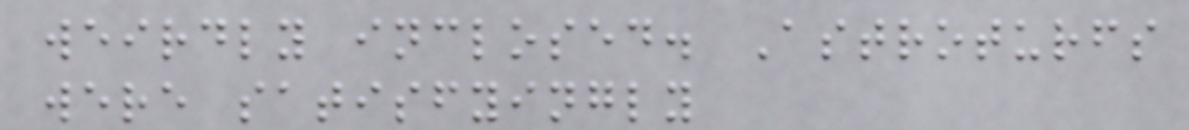weirdly inclosed. Astroturfs
were satisfyingly
